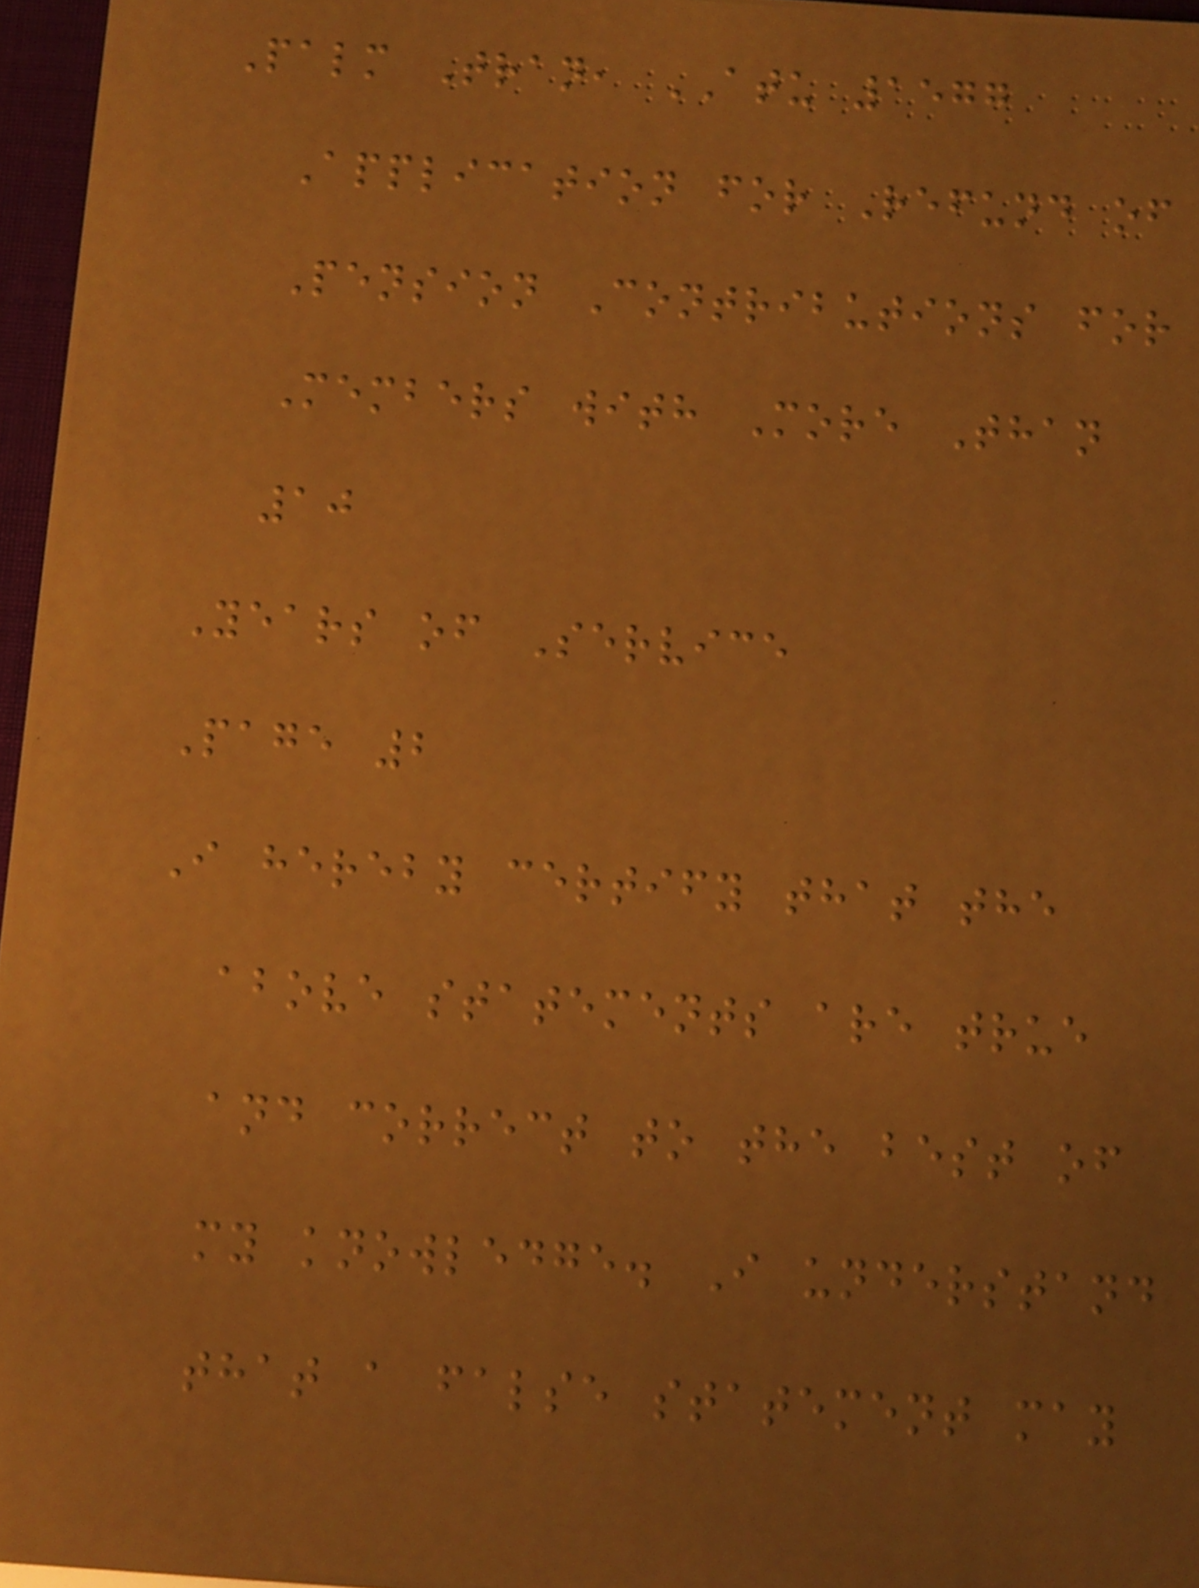Palm Tran, ATU 1577
Application for Refund of
Pension Contributions for
Members with More Than
10
Years of Service
Page 2
I hereby certify that the
above statements are true
and correct to the best of
my knowledge. I understand
that a false statement may
